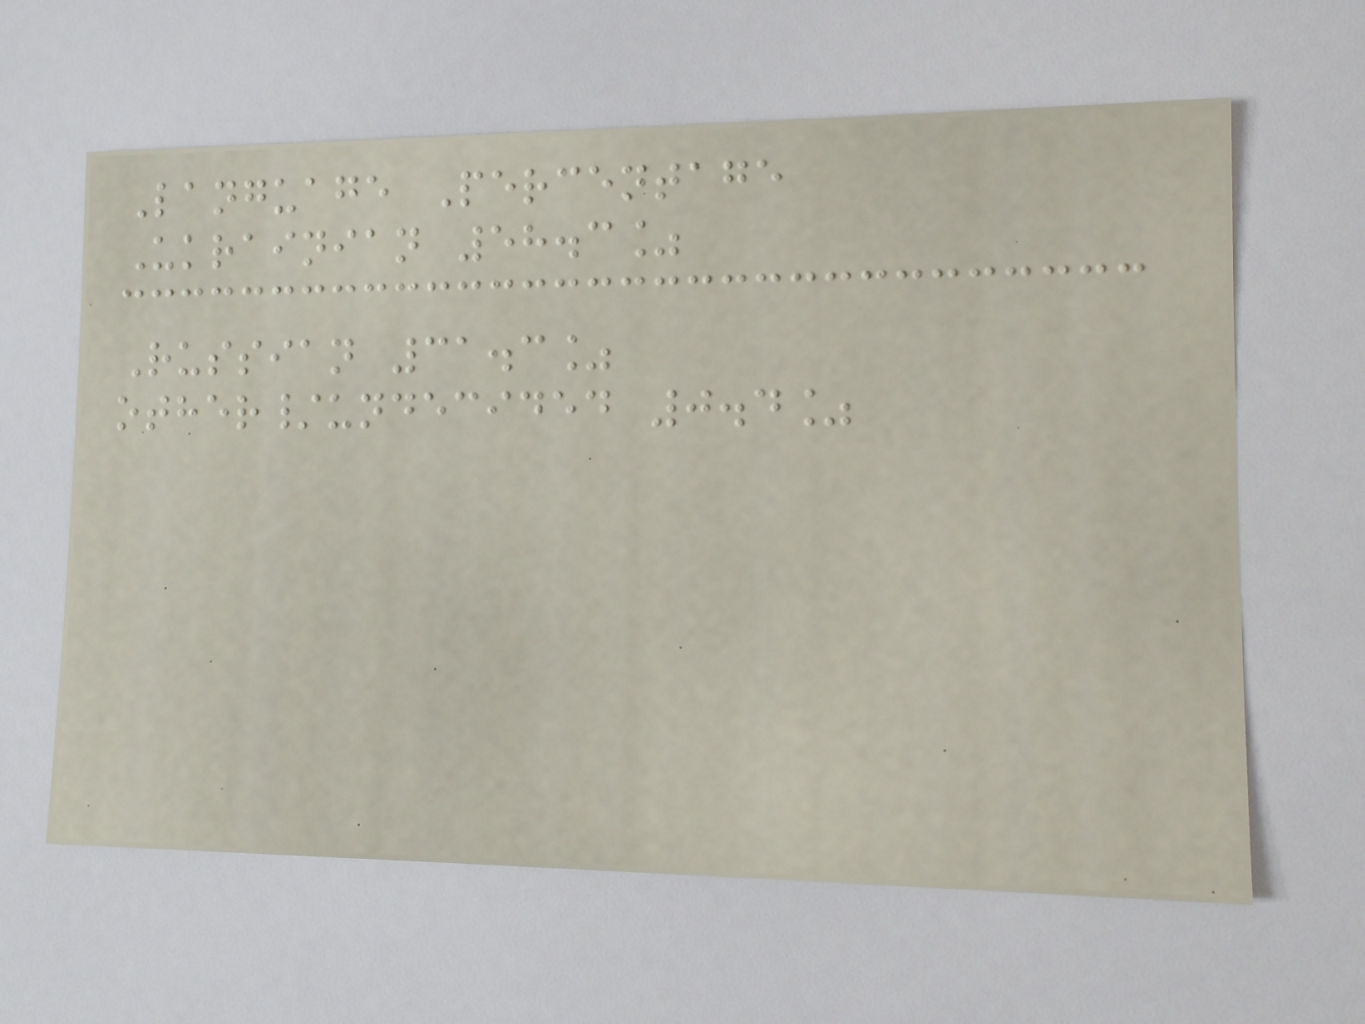Language Percentage
Ukrainian 58.3%
Russian 31.3%
other/undecided 0.4%
